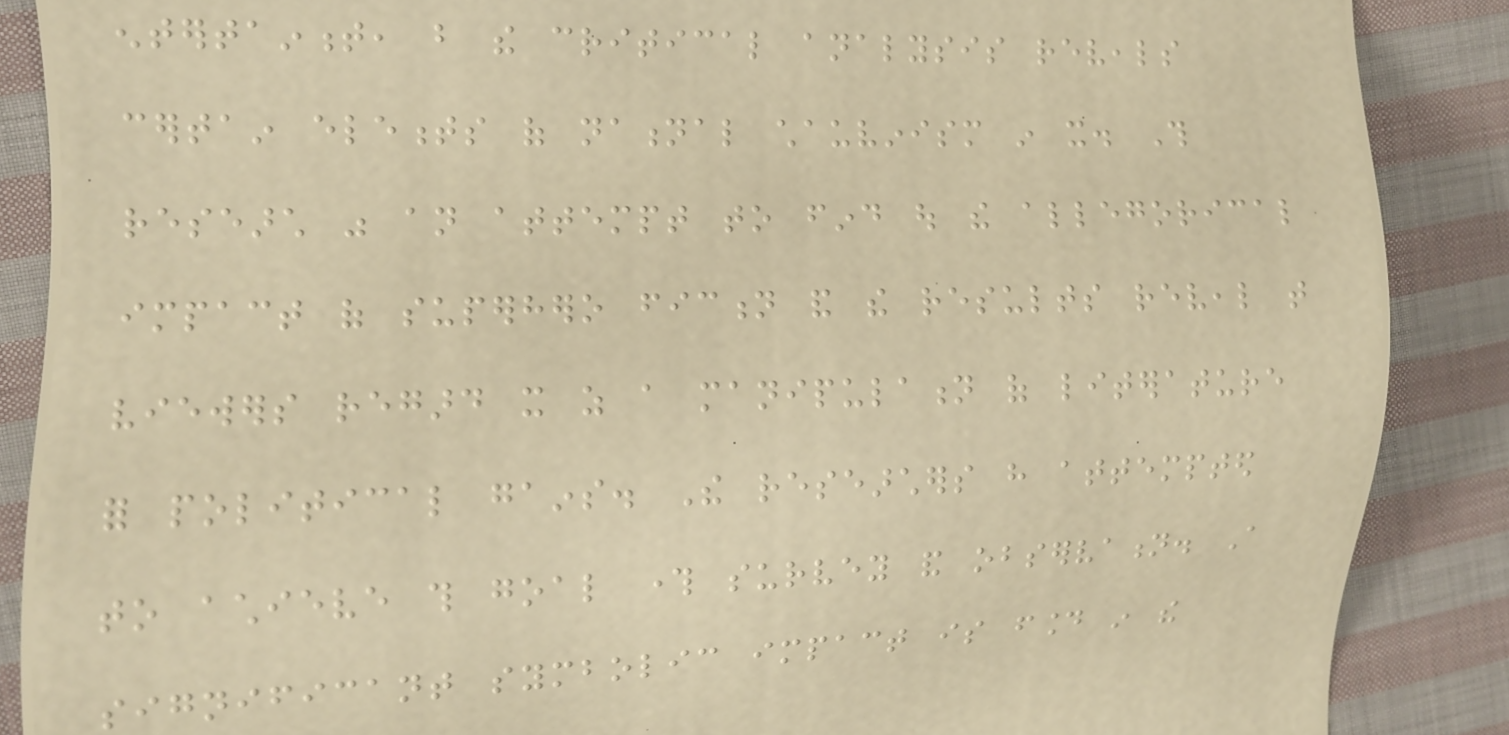entertainment, but the critical analysis reveals
certain elements of national chauvinism in it. This
research was an attempt to find out the allegorical
impact of superhero fiction and the results reveal that
viewers regard it as a manipulation of literature
for political gains. The researchers have attempted
to achieve this goal through survey and observation. A
significant symbolic impact is found in the
